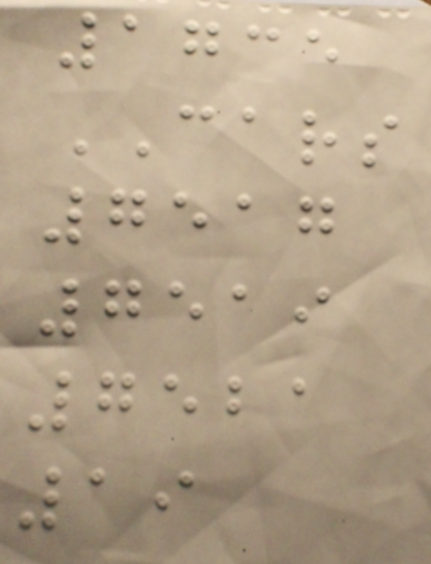1735
CARS
7517
7519
7521
19
